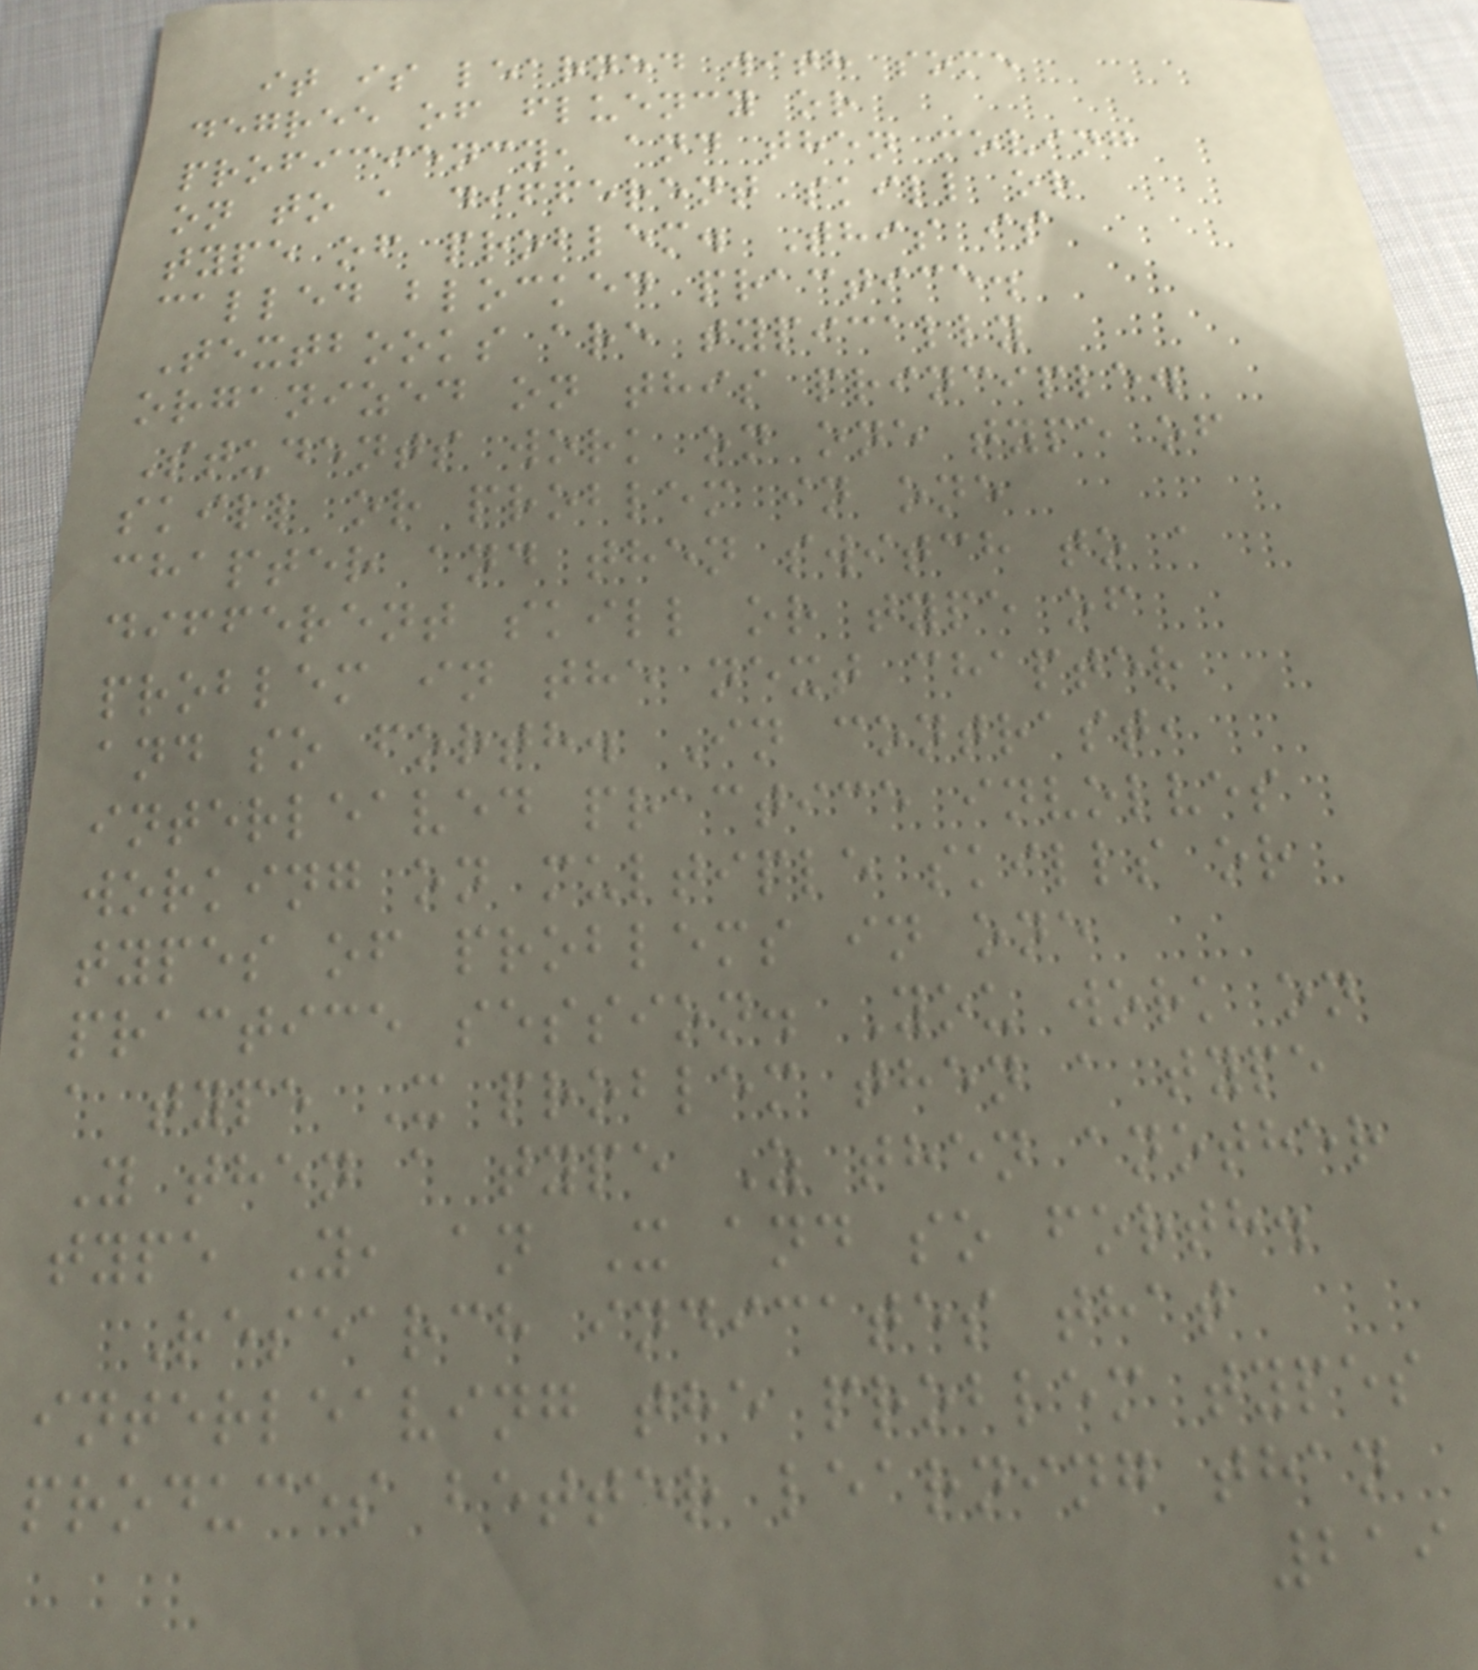it is learned with some
degree of fluency or
proficiency, and then moving
on to a different skill or
type of problem. This is
called blocked practice.
Textbooks are typically
organized on this principle.
Students work on one type of
skill or problem in one
chapter and then switch to a
different skill or type of
problem in the next chapter
and so forth. In contrast,
interleaved practice involves
working on multiple skills or
types of problems in one
practice session. You work on
a type X problem then a type
Y then a type Z then another
type Y, an X and so forth.
Research indicates that
interleaving the problem types
produces better learning than
219
